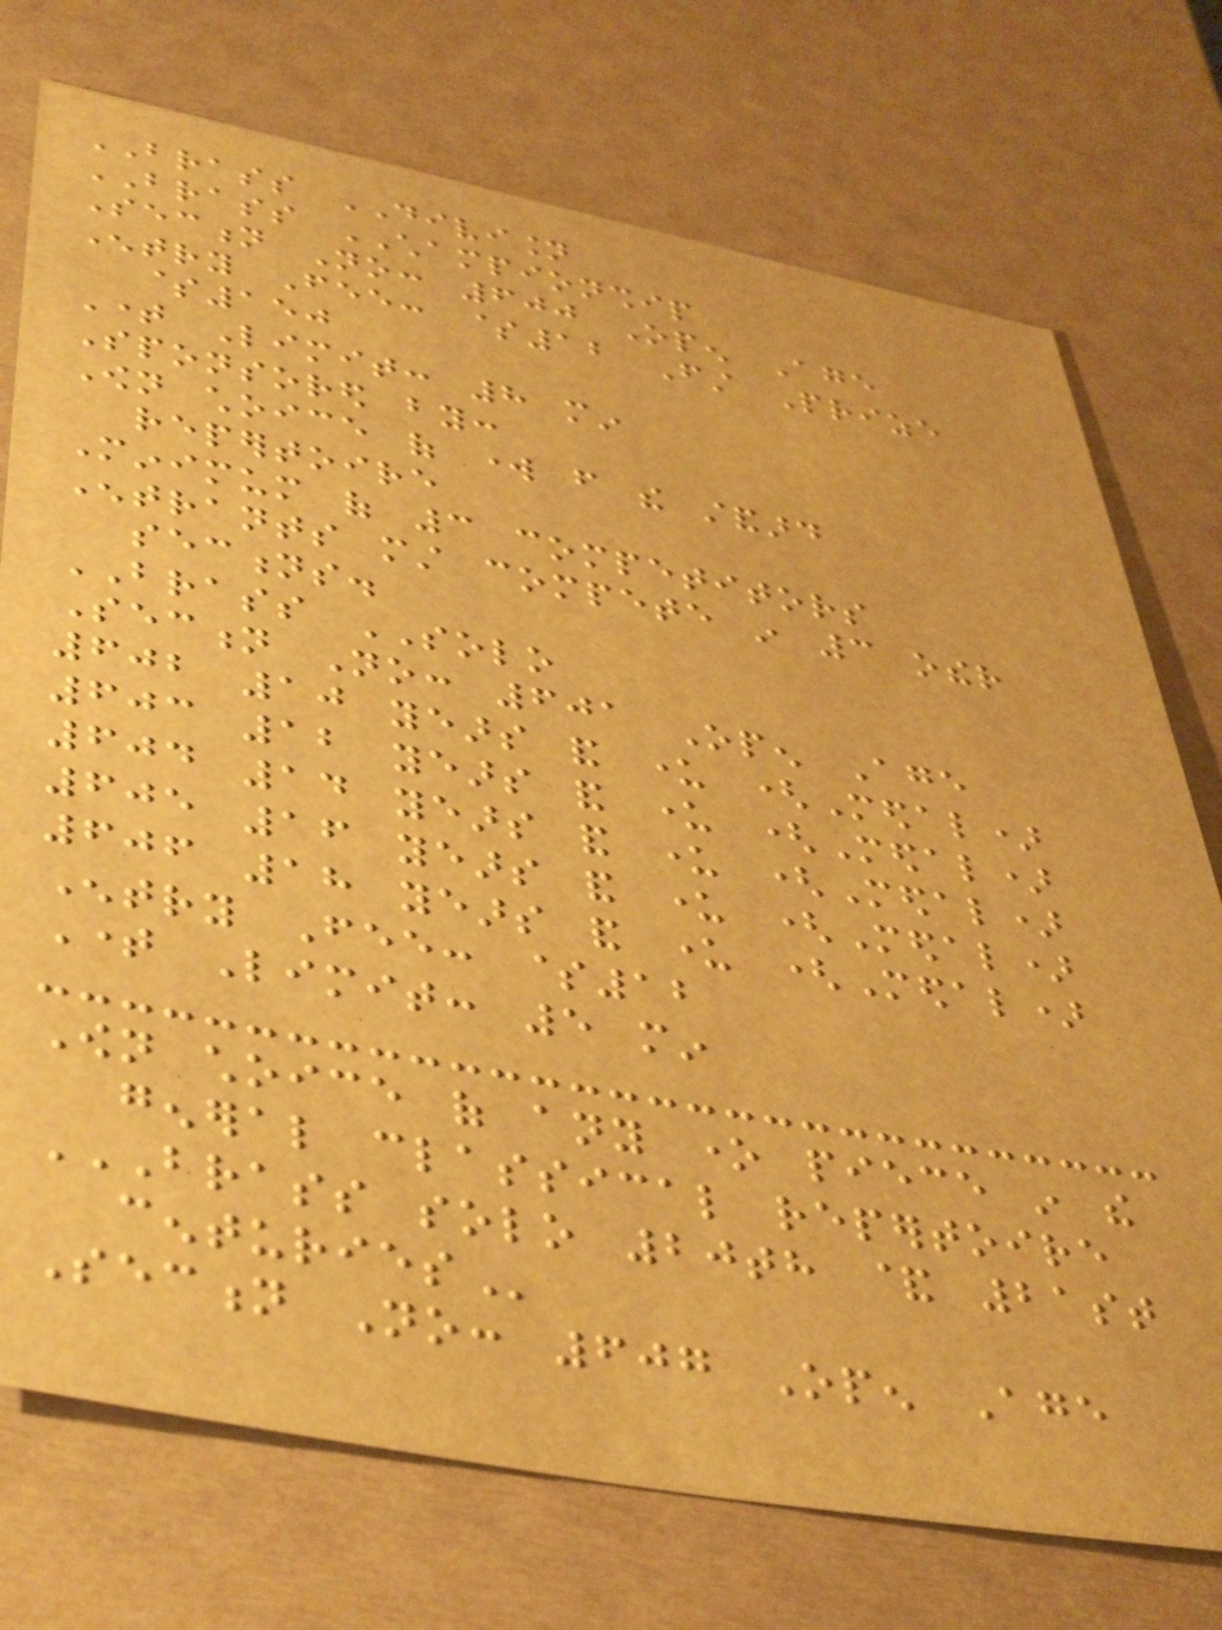BRASS DIVISION
BRASS CHAMPIONSHIP
Section No: 600 Open Age
Entry Fee: $12 First Prize
$150
Time Limit: 8 min
Sponsored by:
Own choice of work from the standard
repertoire
Minimum of 3 competitors
Entrants must compete in 3 other
sections.
BRASS SOLO
Section No: 601 Open Age
602 10 years and under (Medal)
603 12 years and under (Medal)
604 14 years and under (Medal)
605 16 years and under (Medal)
606 18 years and under (Medal)
Entry Fee: $12
Time Limit: 5 min
Own choice of any one piece in the
general classical repertoire
BRASS SOLO 20TH & 21ST
CENTURIES
Section No: 607 Open Age
